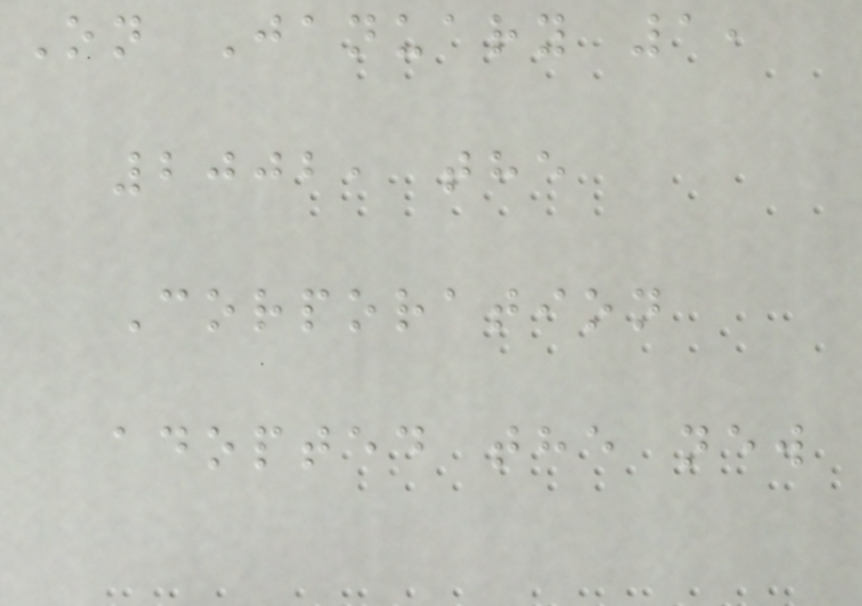On January 1,
2002, the
Corporation
adopted the new
